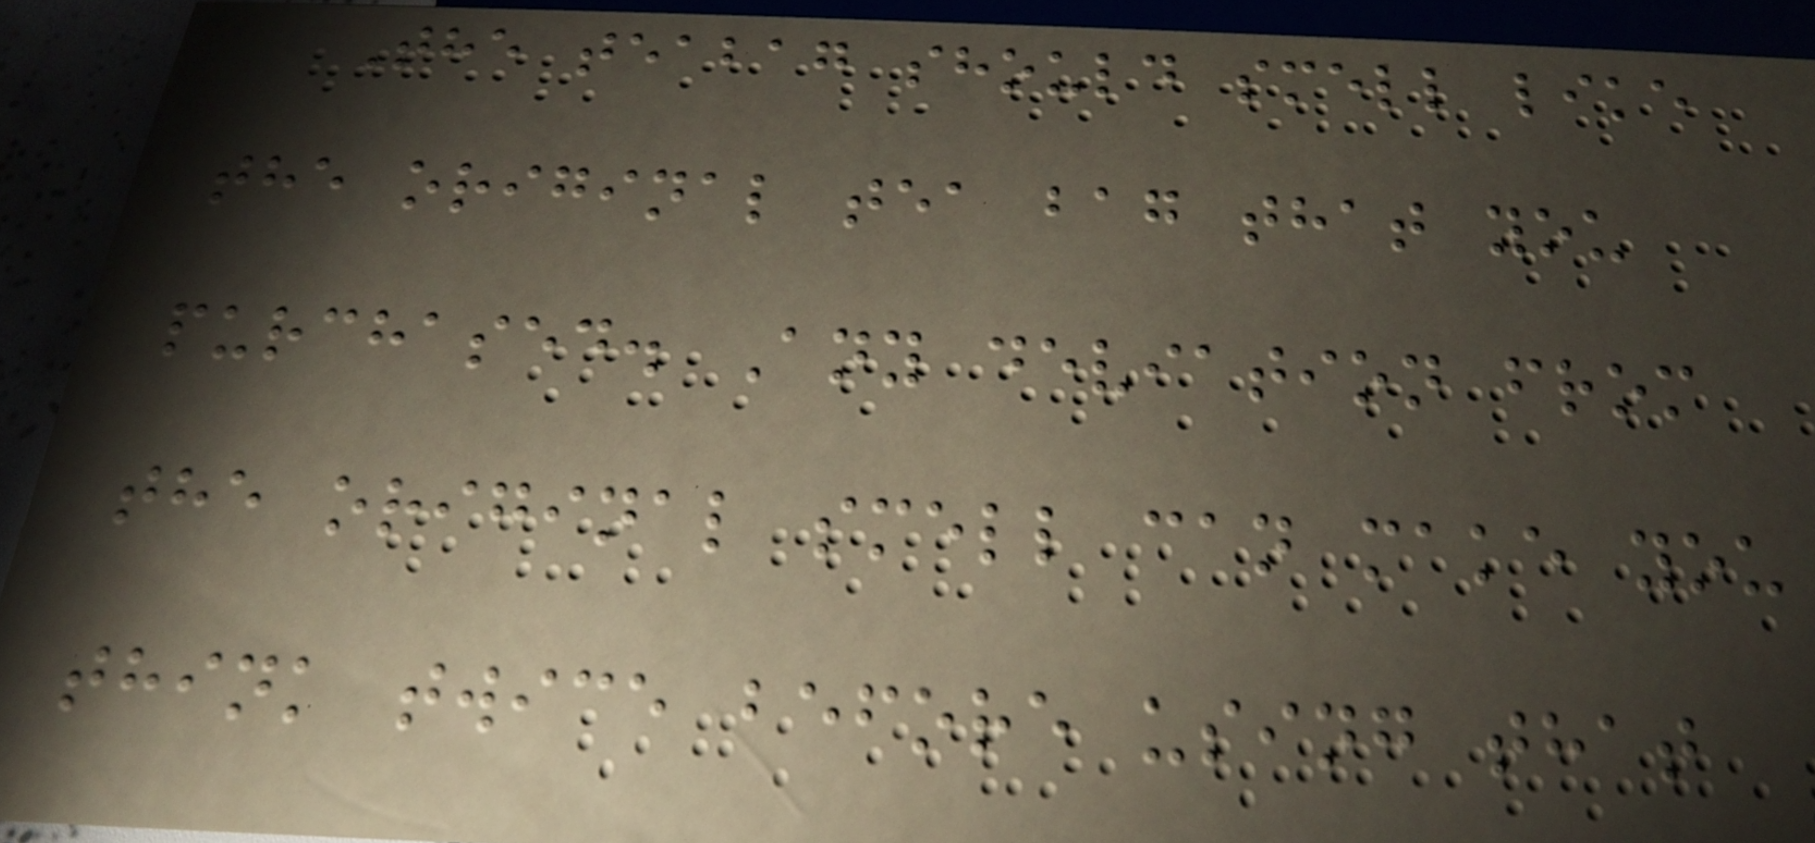The teabag should smell like
the original tea bag that you
purchased. Any deviation from
the original smell can make you
think twice before using that
